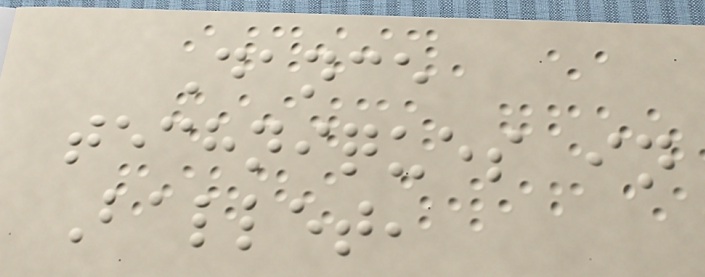Dance
techniques in
Ballet,
